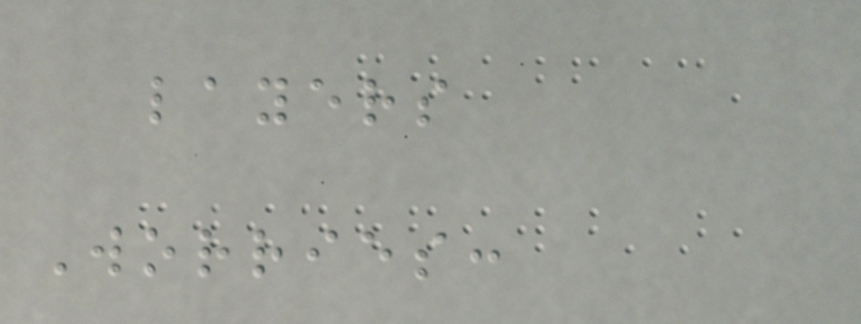layers
Worries:
